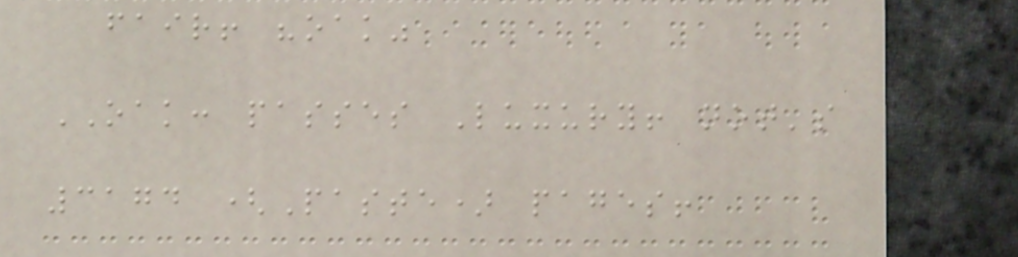fair! "oak"
OAK: passes Luxury! not's
3174 (Paste) pages!
